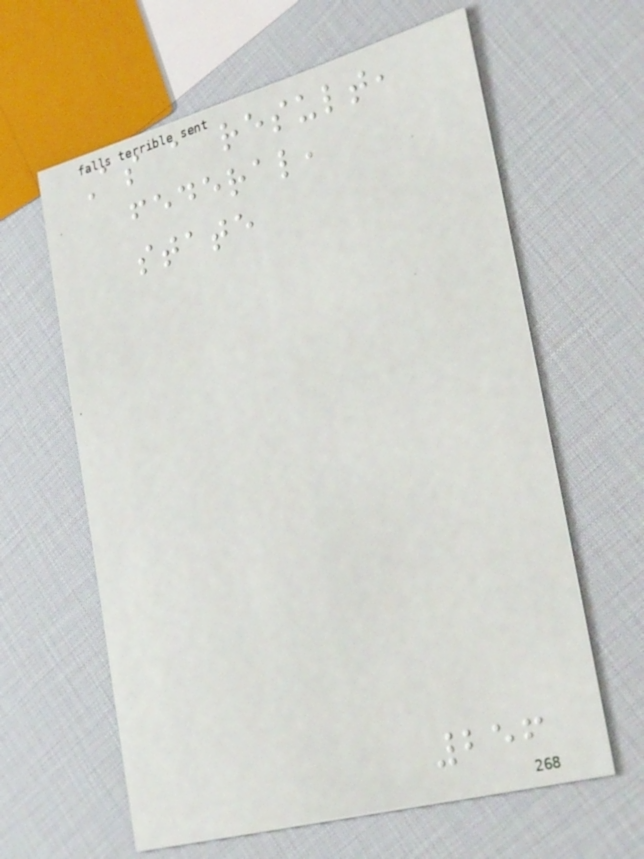As a result,
federal,
state
256
